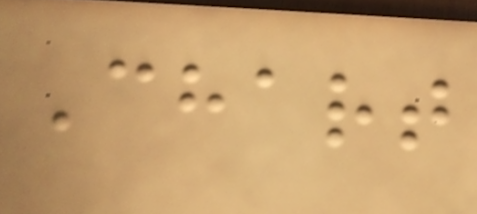Chart
